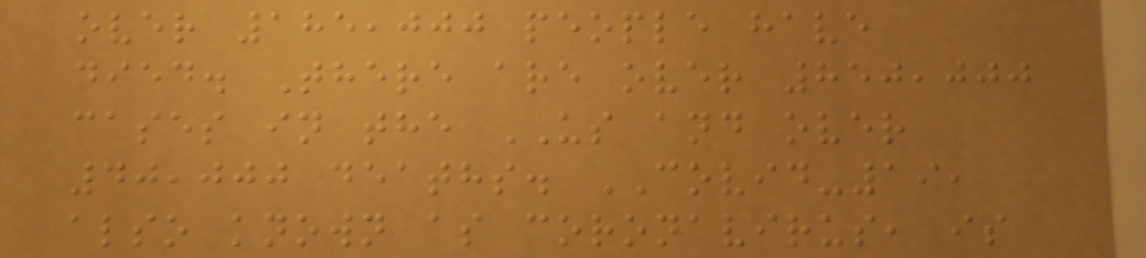over 185,000 people have
died. There are over 850,000
cases in the US and over
40,000 deaths. COVID-19,
also known as coronavirus, is
